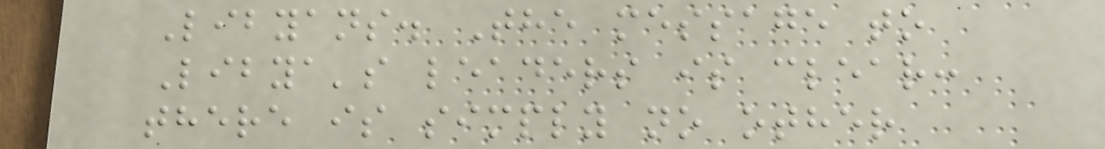Libyans. The message to
Libya's leaders is clear:
there is simply no other
